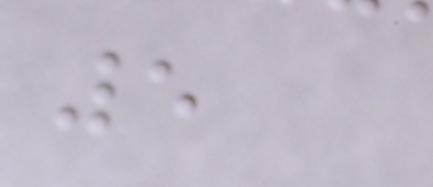5
